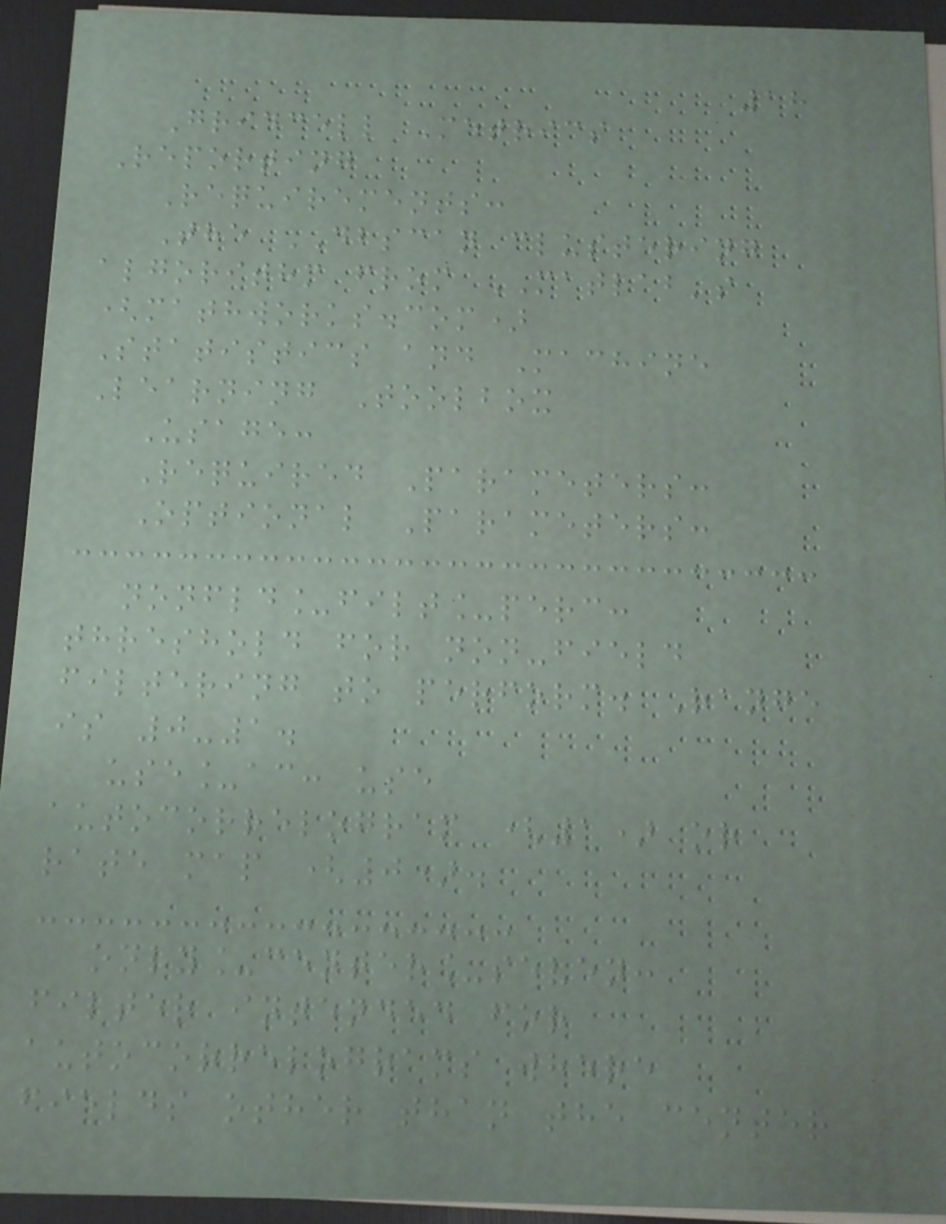18
Gridcell Metrics
Reporting
Requirements:
The DBSCAN clustering
algorithm from MATLAB's
(mathworks.com)
Statistics and Machine
Learning Toolbox
Usage:
Required Parameters:
Optional Parameters:
nonfld_filt_perc:
threshold for non-field
filtering to perform. Range
is 0-1.
use_ac: use
autocorrelogram (1) or
rate map (0).
only_center_seven:
filter intended for
autocorrelograms where
fields other than the center
